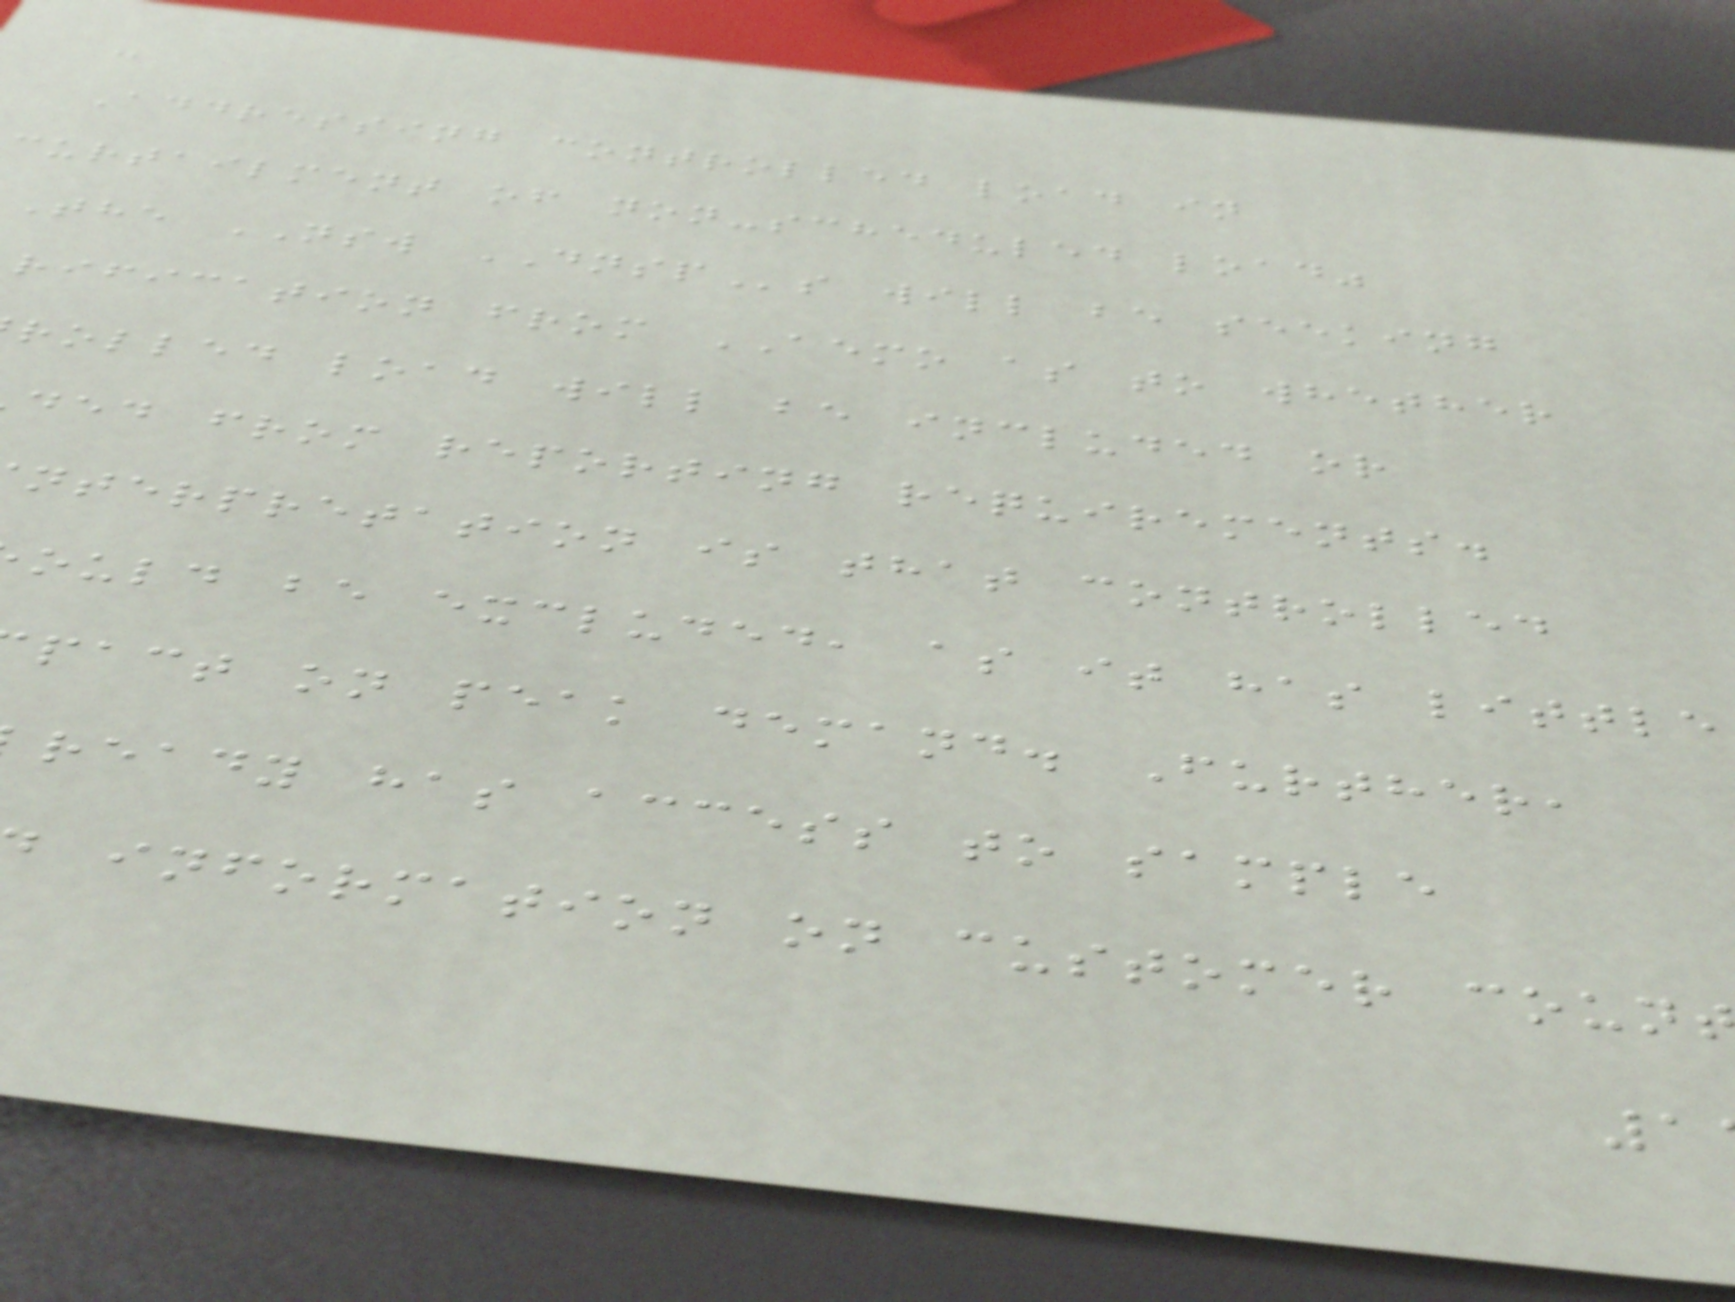-
Addressing controlled load in
curtailment of non-scheduled load"
The NSW DNSPs will be seeking
rification from AEMO as to whether
rolled load will be included or
ded from reporting requirements.
nterpretation is that controlled
ould be excluded, as it has little
pact on peak demand. Further,
ready has access to sample
information on customer coun
